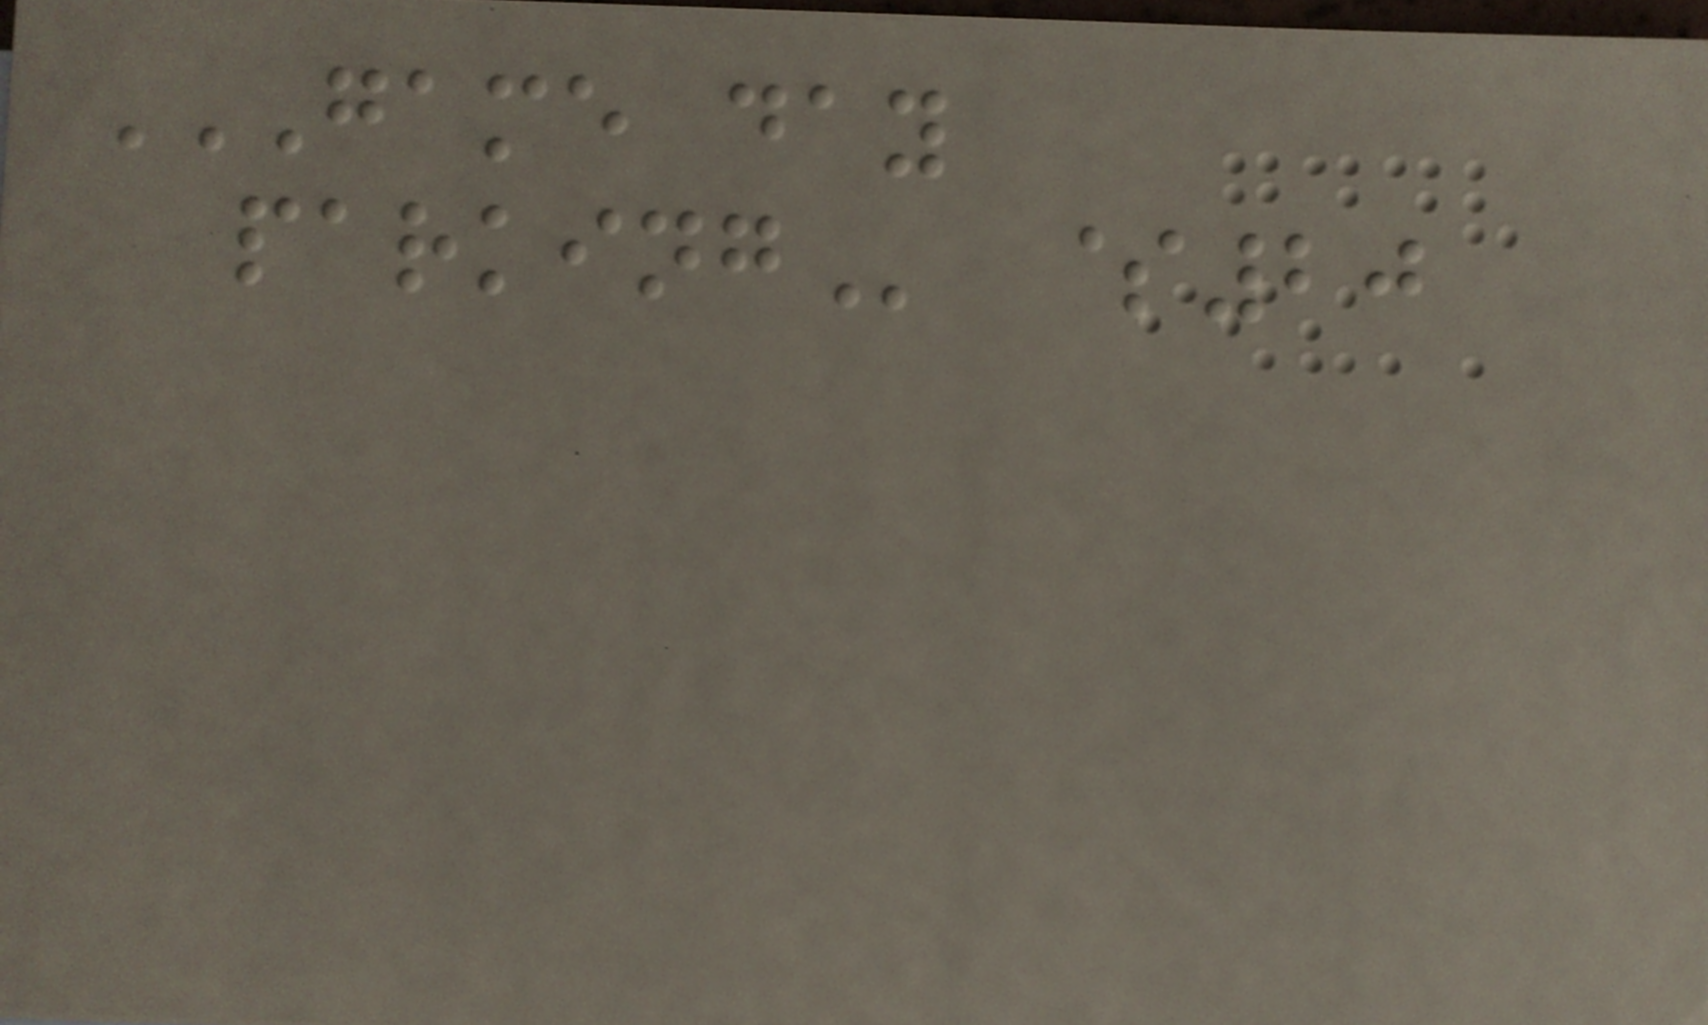GAME DAY
PARKING $20
